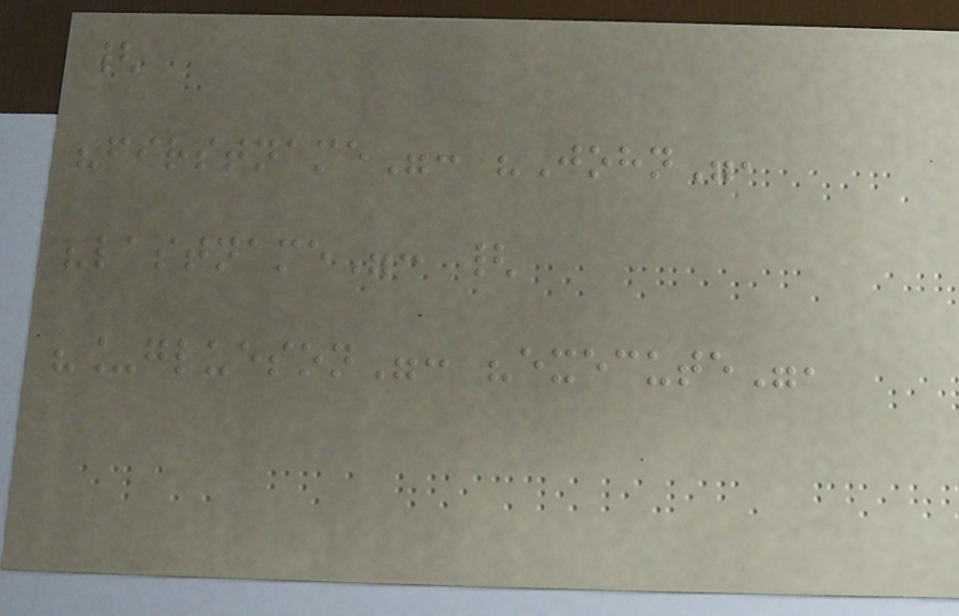{
"firstname": "John",
"lastname": {
"_glueson": "execute",
